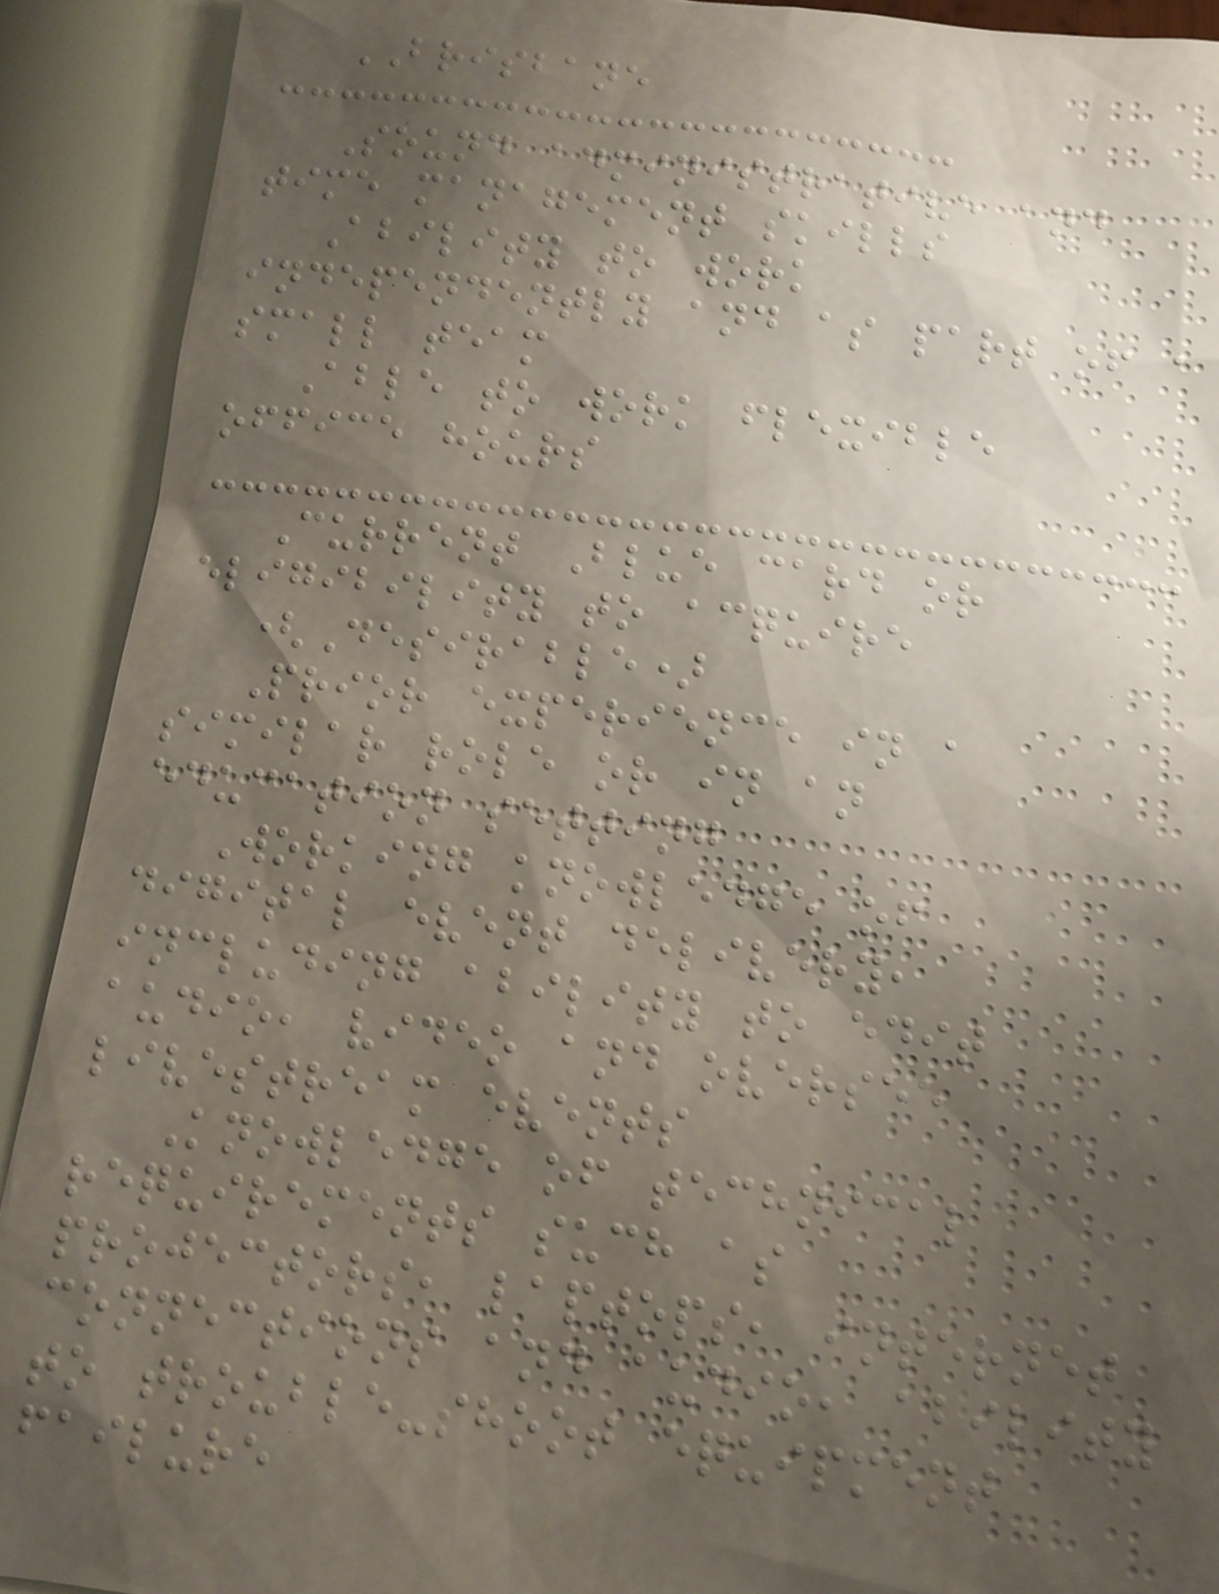BRISBANE
Sound administrative and
time management skills
Ability to work
independently and as part of a
small team
Able to work flexible
office hours
Current Blue card or
eligibility to acquire
(Desirable)
Prior experience in a
similar role or in an
education setting
Working knowledge of
digital event delivery,
including ability to edit
audio, video and oversee
livestream events
Knowledge of technical
requirements such as
projectors, laptops, internet
connections and audio, ability
to trouble-shoot equipment
failure
